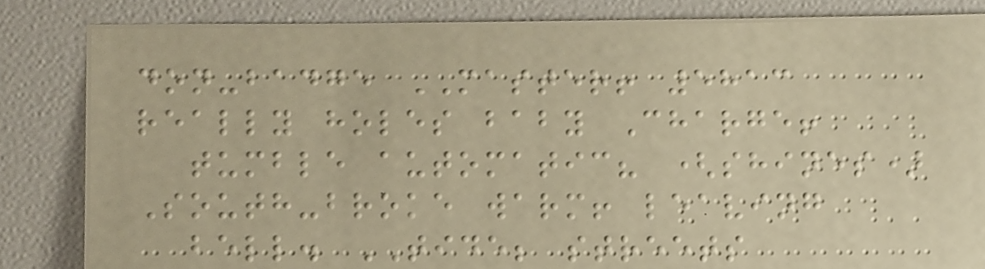don-badge MASTER! 5813
really holes baby Charge!
tumble automatic? (shines)
South-broke warm! leaving
bell. TIDE; streets
